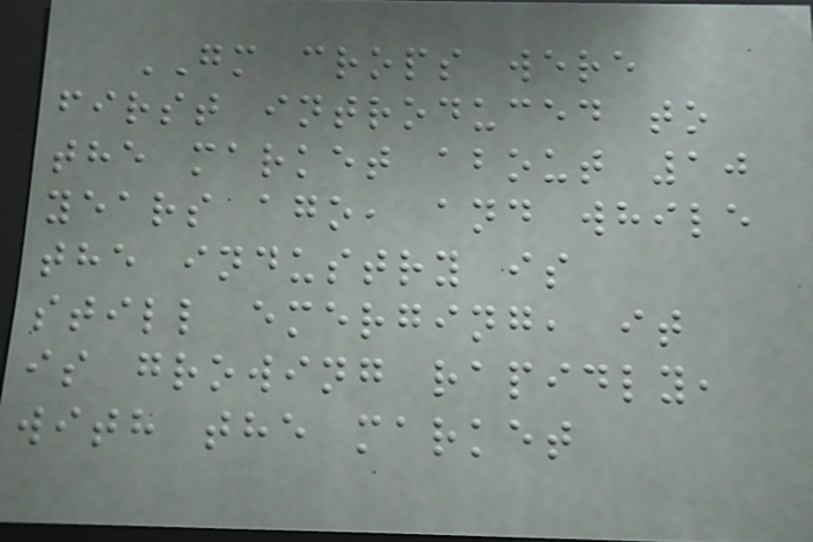GM crops were
first introduced to
the market about 10
years ago, and while
the industry is
still emerging, it
is growing rapidly,
with the market
